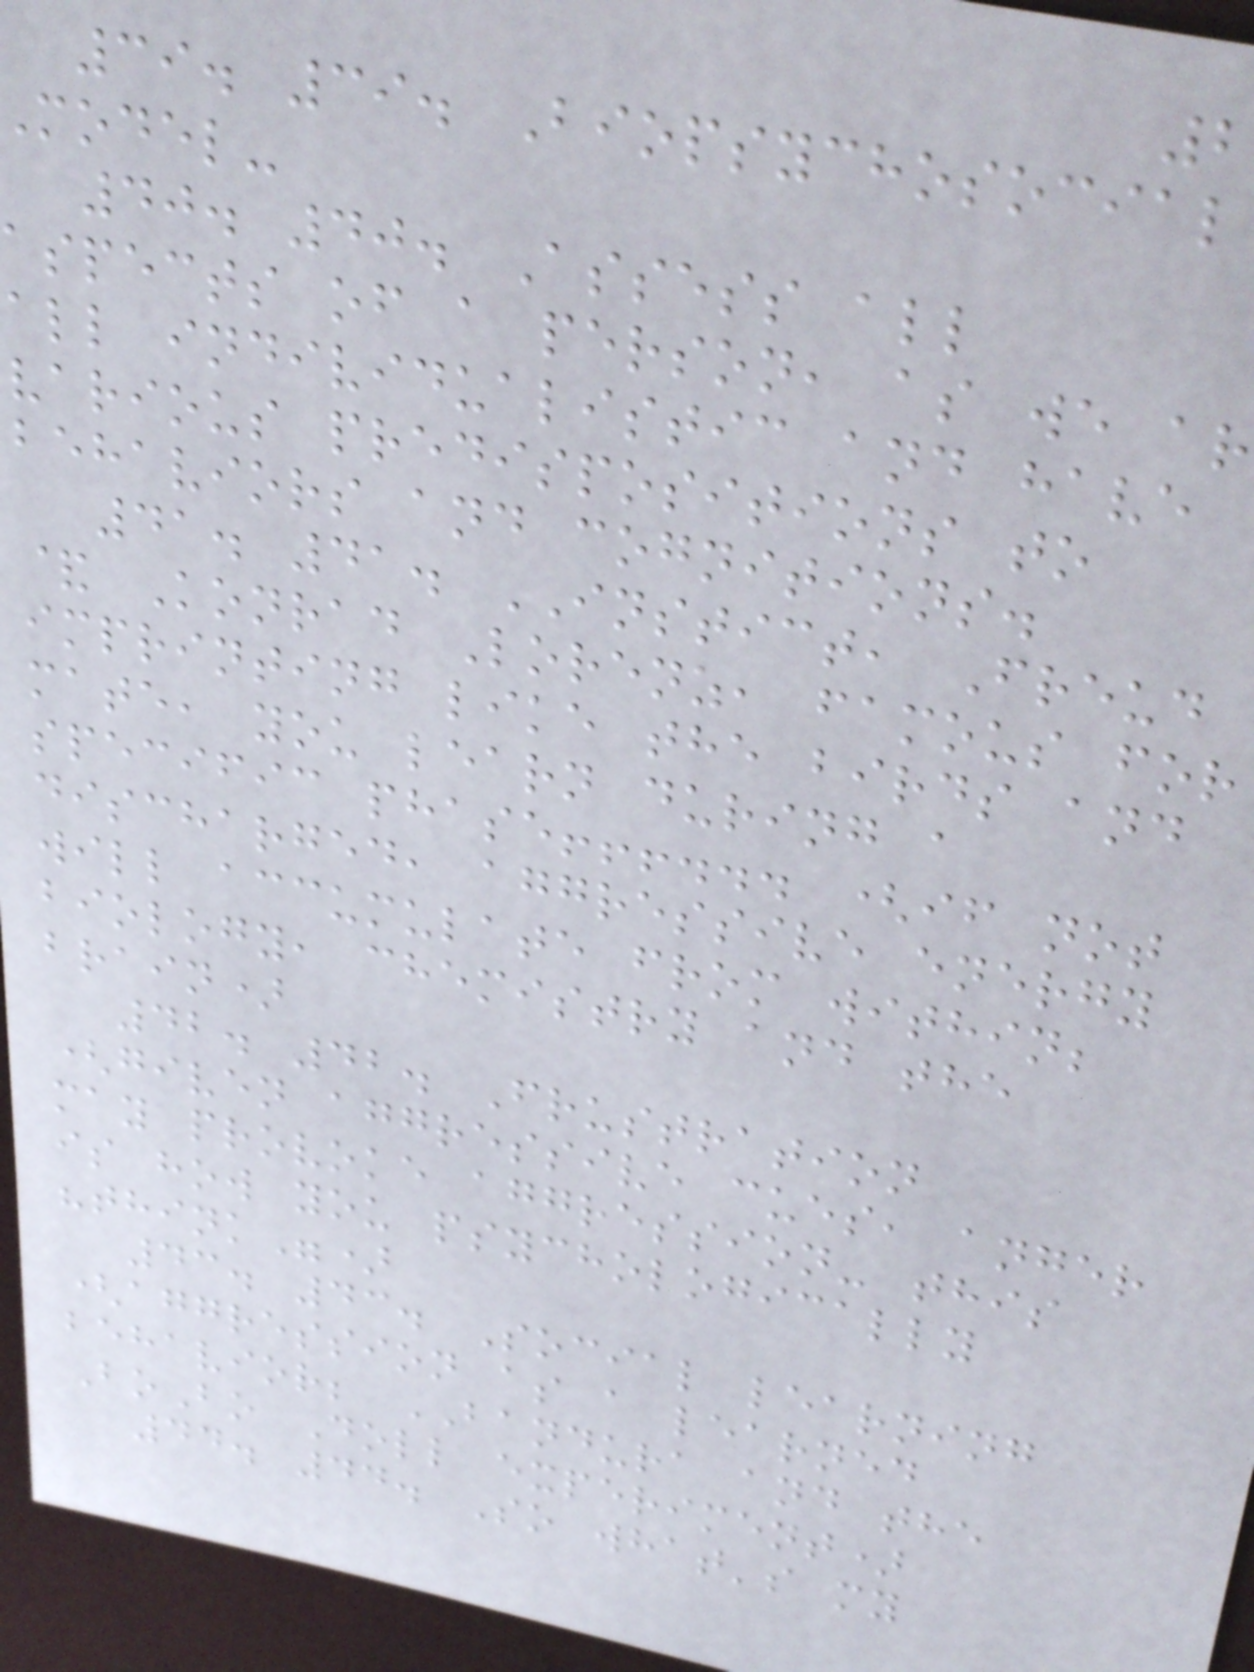39. 39. Biopsychosocial
model-
40. 40. Assess all
aspects of a person, as we ar
all individualistic and have
various predispositions to
behaviors and cognitions.
41. 41. INSTICT, Freud
& Konrad Lorenz, famous for
imprinting like the birds and
mate, you learn during a
specific phase!!!... (if not
discharged, aggressive energy
will accumulate from within;
biology, chemistry and the
brain)
42. 42. Frustration
(given aggressive cues, anger
may provoke aggression- this
is how you psychologically
"think")
43. 43. Social learning
(aggression as a learned
behavior; BANDURA and the
BoBo Doll experiment)
44. 44. So what's my
